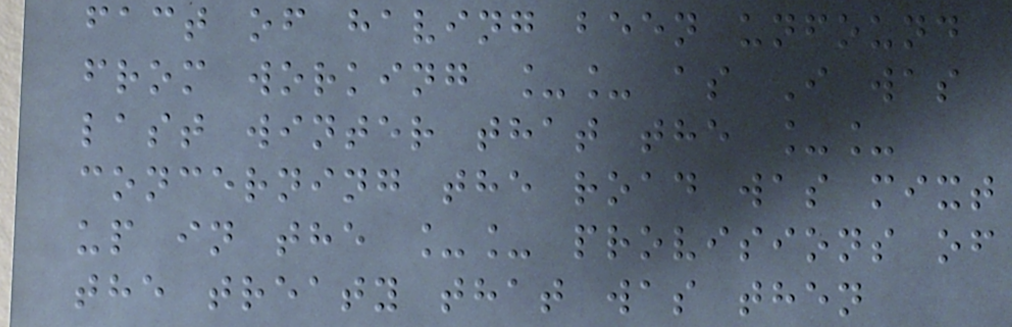fact of having been unfound
from working __ as I was
last winter that the __
concerning the road was mixt
up in the __ provisions of
the treaty that was then
